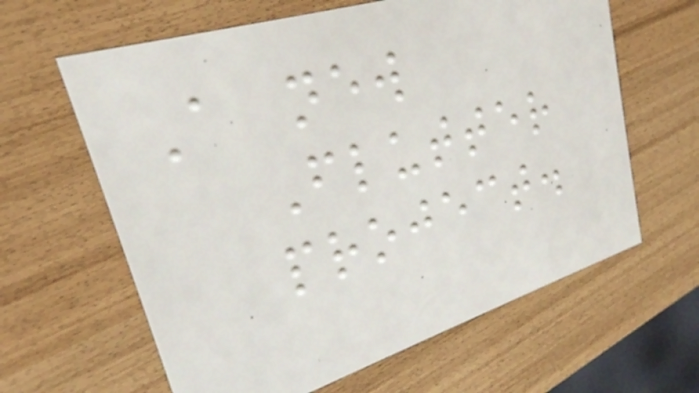A new
Flutter
project.
